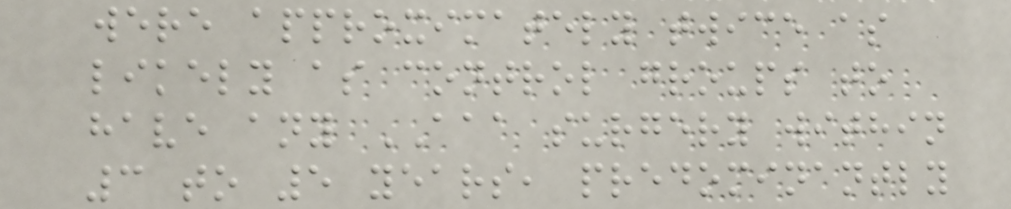were approximately twice as
likely as control groups to
have any AAA surgery within
3 to 5 years, predominantly
